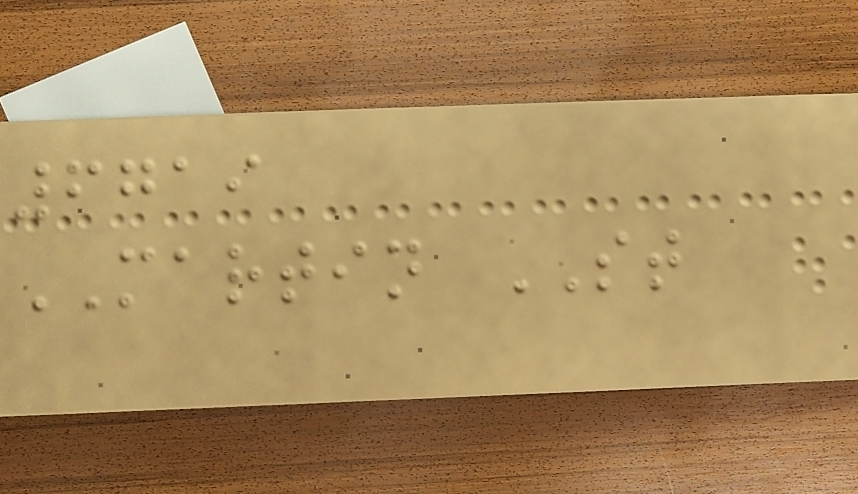6719
MARTIN ST
